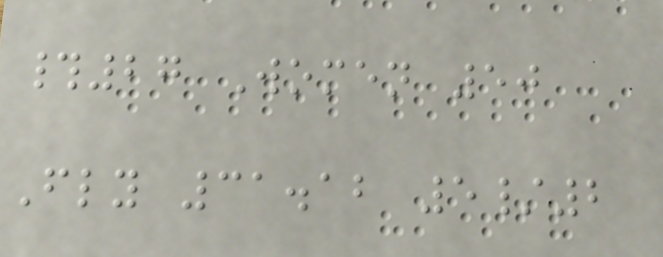#27 Women 50
Fly 31.12 5/2
